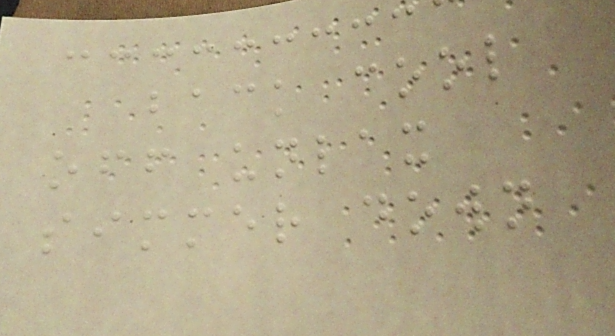back cool
off unlax
simmer down
